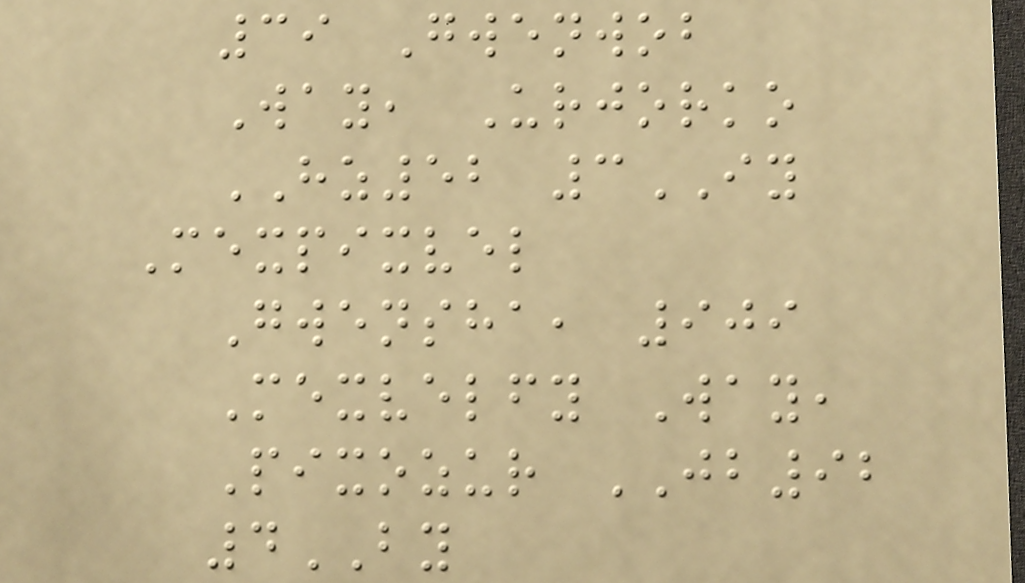39 Gwenwob
Way, Urjorko
HZ52 3IY
Mexpixvel
Gwensha, 909
Mexvelfy Way,
Pixozur JB92
4BY
